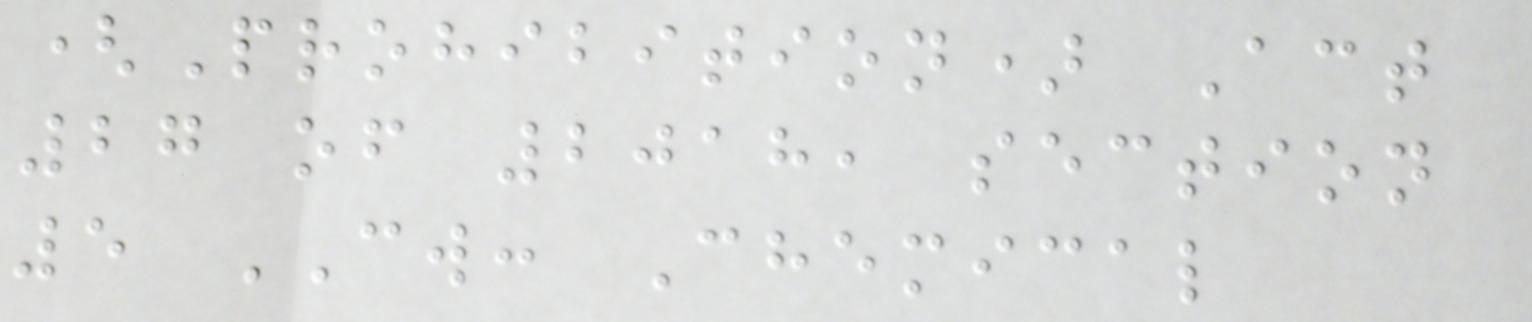(Prohibition) Act
27 of 2018, section
5 CW: Chemical
